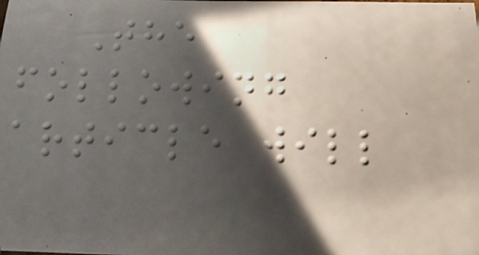The
following
article will
